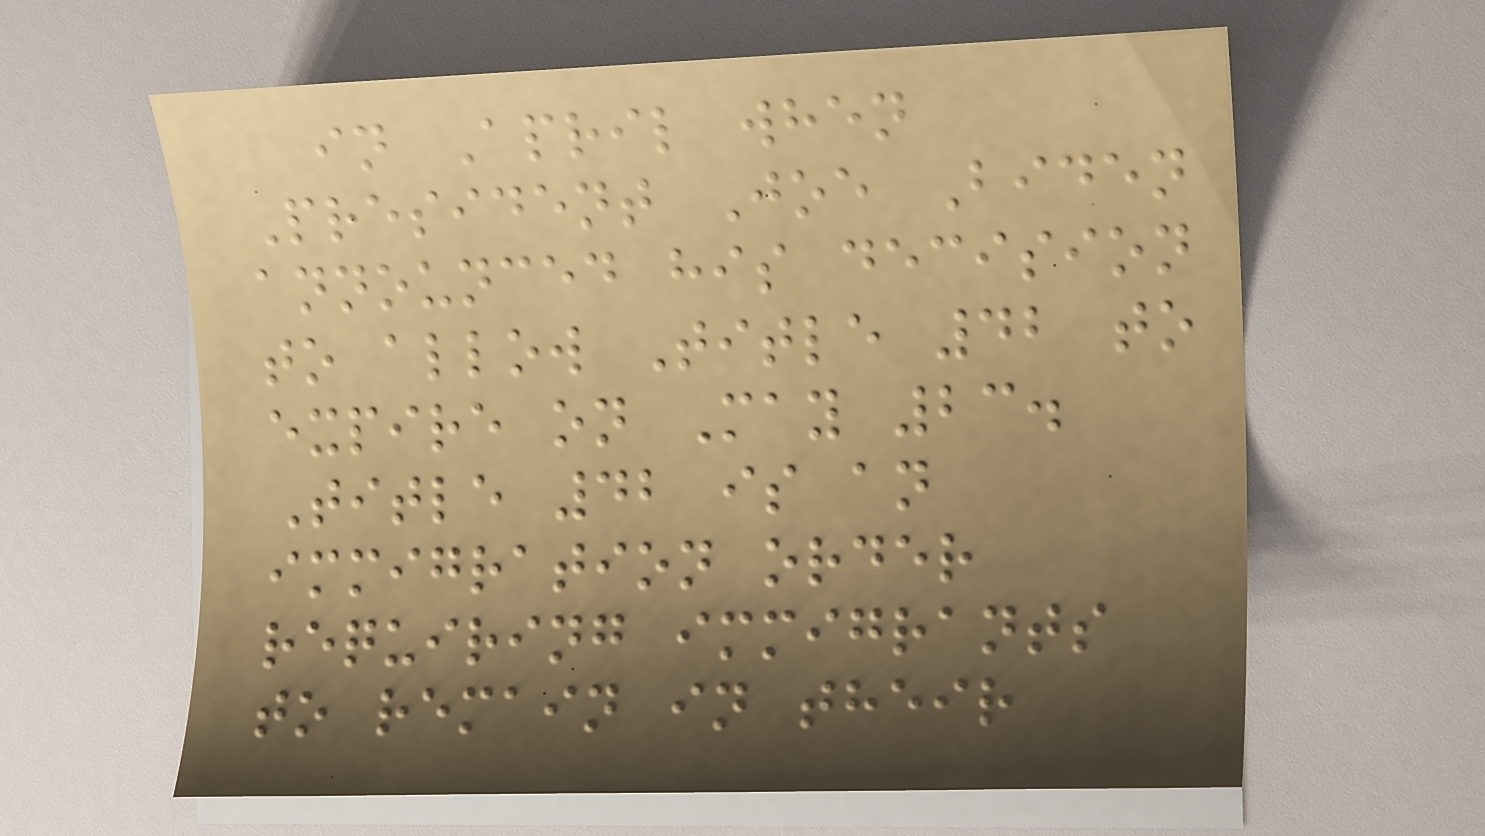in April when
President Joe Biden
announced his decision
to allow Title 42 to
expire on May 23.
Title 42 is an
immigration order
requiring immigrants
to remain in their
